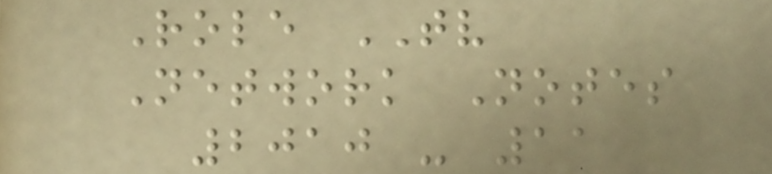Role TV
Network Notes
2010 - 11
